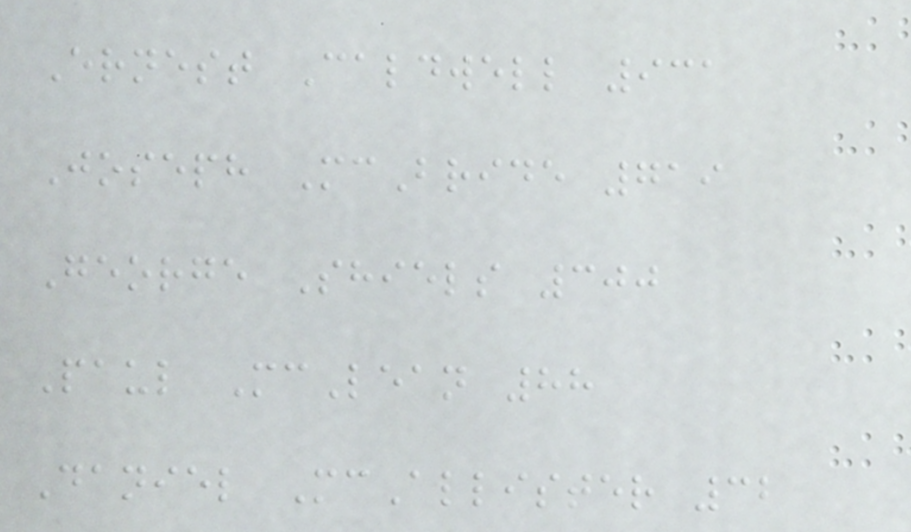Ernest Caldwell 931
Joseph McBride 719
George Shiels 300
Paul McLean 88
Daniel McAllister 32
